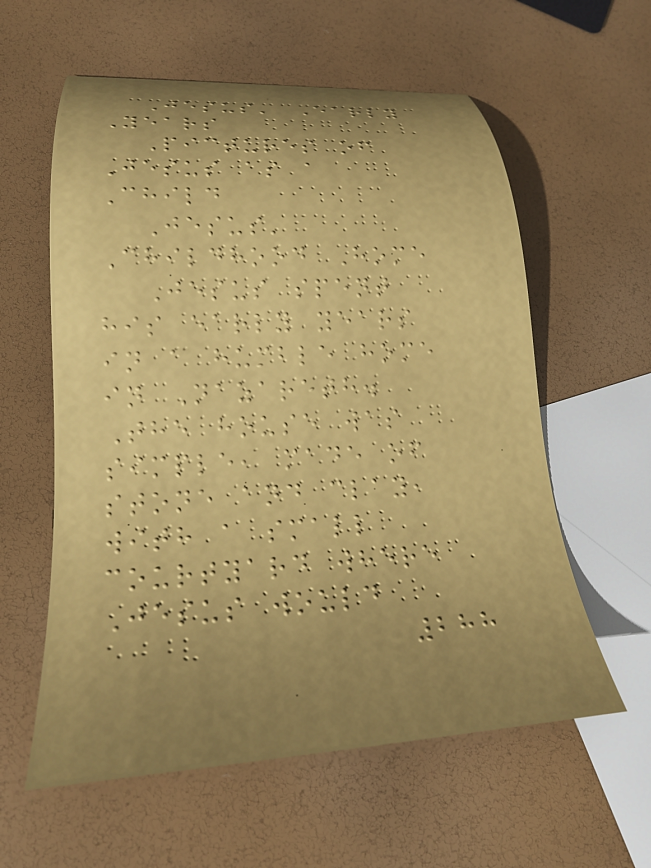Jesus' Early
Years
Pictures of
Jesus as a
Child
Jesus'
Childhood Home
Jesus spent
his early years
in a humble home
in Nazareth.
The house was
simple, made of
stone and clay,
with a small
courtyard where
Jesus would
288
